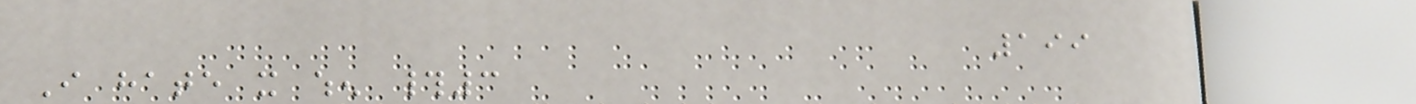199
I hate it when #3
